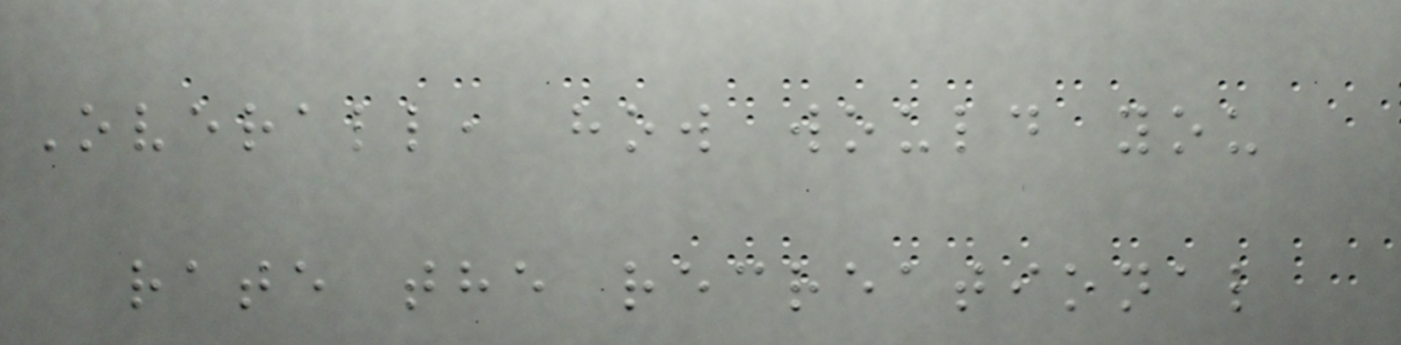Overall, how would you
rate the recreational
